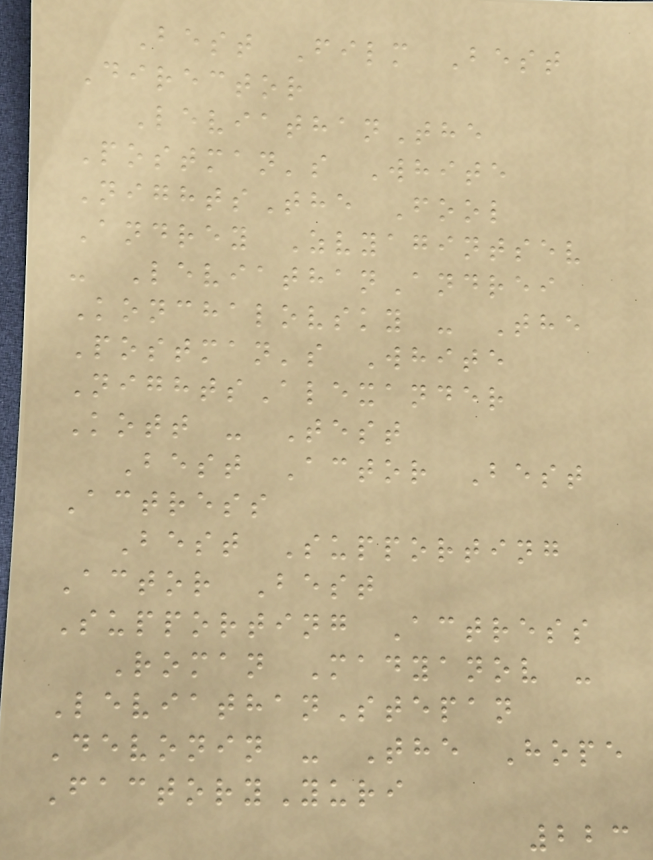Best Film Best
Director
LeviathanThe
Postman's White
NightsThe Fool
Andrey Zvyagintsev
- LeviathanAndrei
Konchalovsky - The
Postman's White
NightsAlexander
Kott - Test
Best Actor Best
Actress
Best Supporting
Actor Best
Supporting Actress
Roman Madyanov -
LeviathanStepan
Devonin - The Hope
FactoryYuri
223
